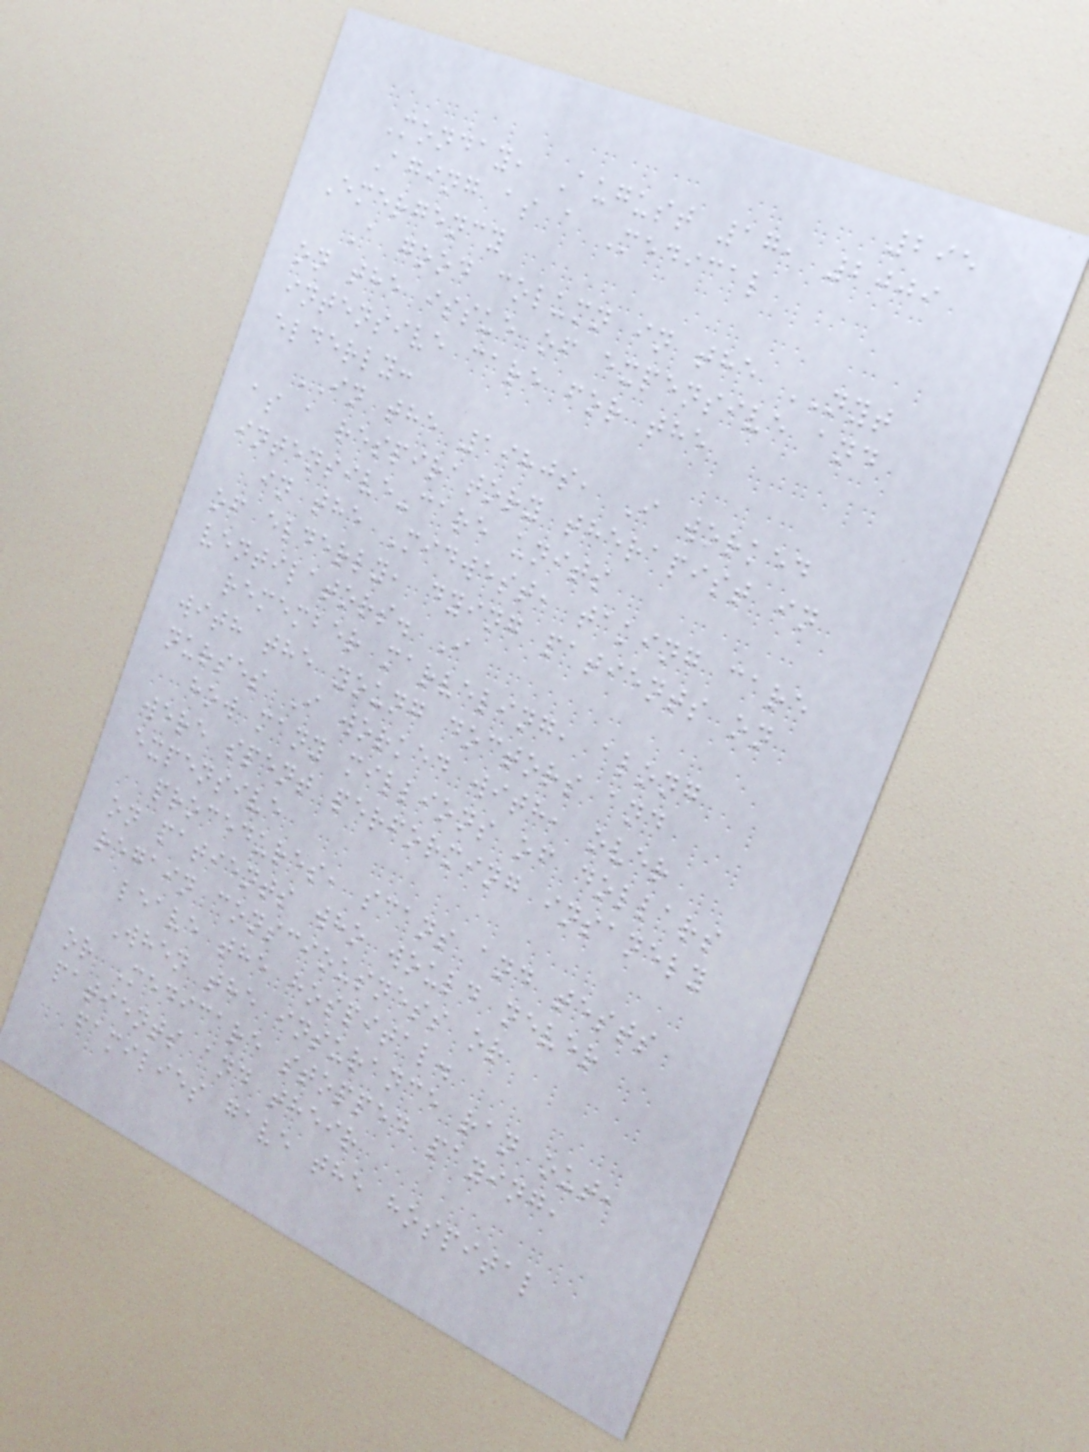295
Monday, August 17, 2009
Aging as a Medical
Emergency
A good column in the NYT
on the issue of expensive and
intensive care for the
elderly:
IN the 1980s, I worked
as a respiratory therapist in
intensive-care units
in the Midwest, taking care
of elderly, dying patients on
ventilators. I
remember marveling, along
with the young doctors and
nurses I worked with, over
how many millions of dollars
were spent performing insanely
expensive
procedures, scans and tests
on patients who would never
regain consciousness or
leave the hospital.
When the insurance ran out,
or Medicare stopped paying,
patients and their
families gave the hospital
